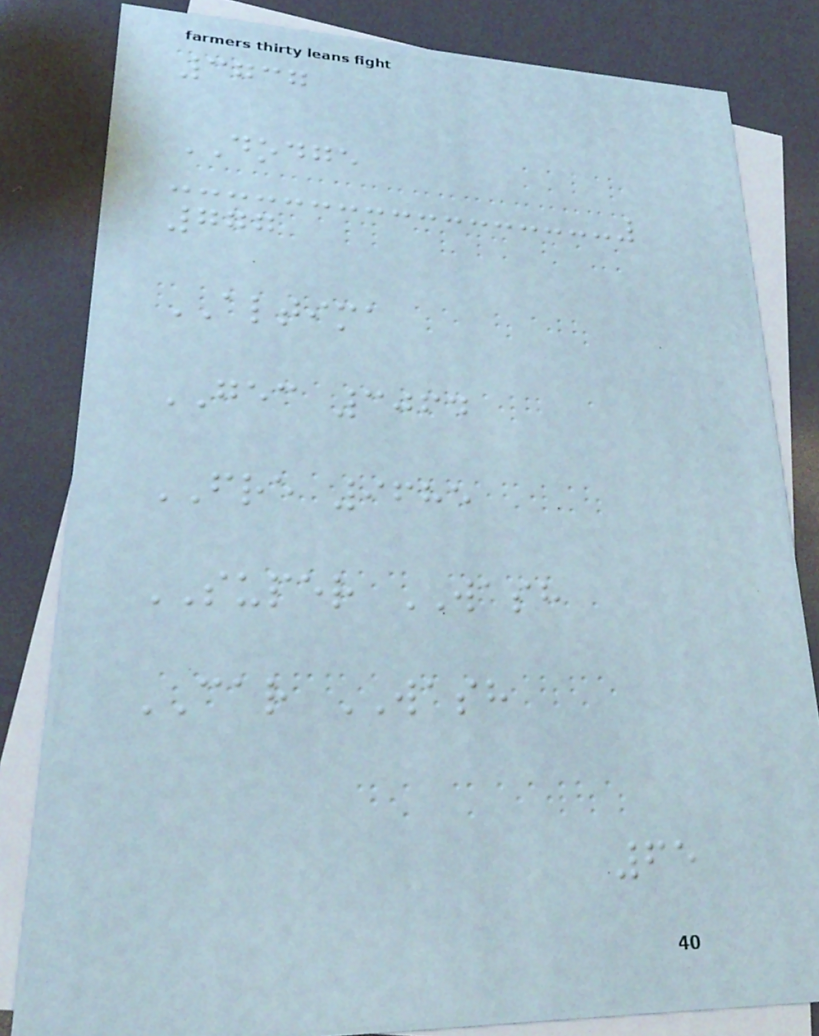3737
DODGE
777
ALTIMA
GEC 3064
FRE 9685
SUPER WASH
CAR WASH
65
